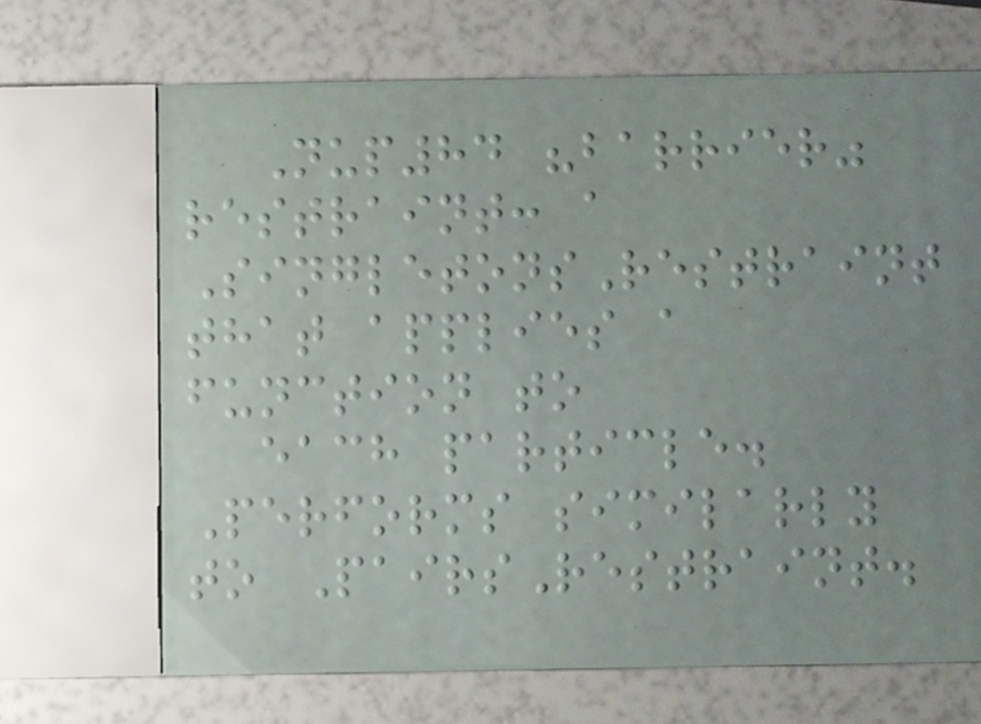Nup84 "barrier"
restraint: a
SingletonsRestraint
that applies a
function to
each particle.
Performs similarly
to PairsRestraint.
